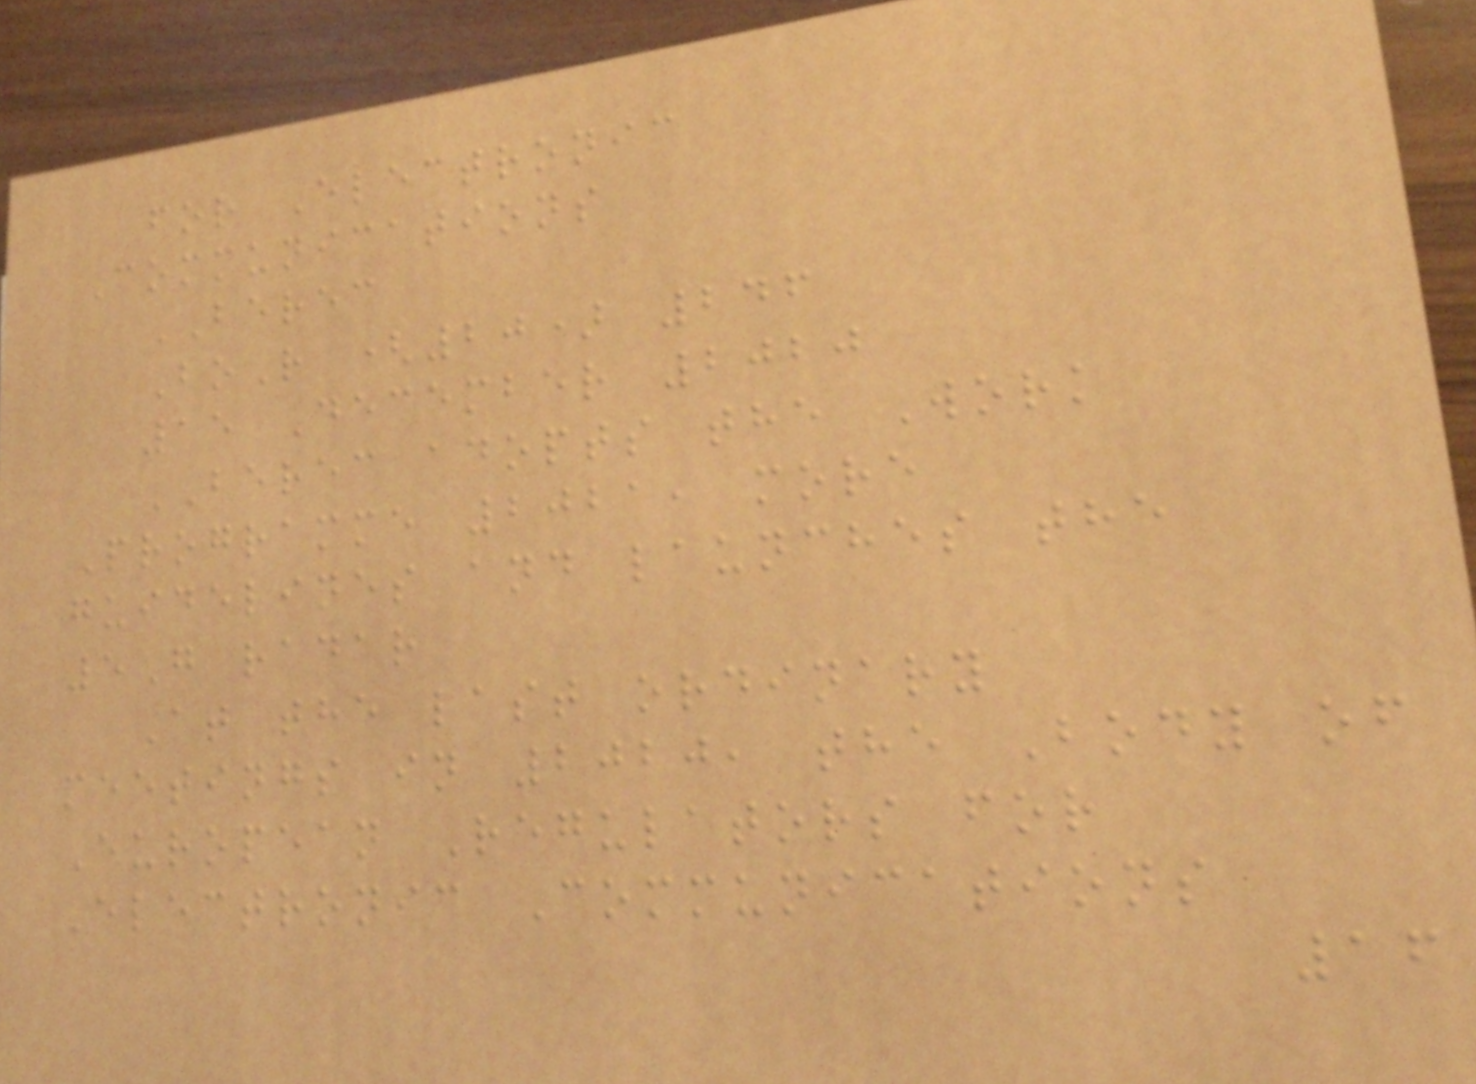for Electronic
Communications
BEREC
BoR (20) 246
15 December 2020
BEREC adopts the Work
Programme 2021, more
guidelines and launches the
5G radar
At the last ordinary
meetings in 2020, the Body of
European Regulators for
Electronic Communications
16
